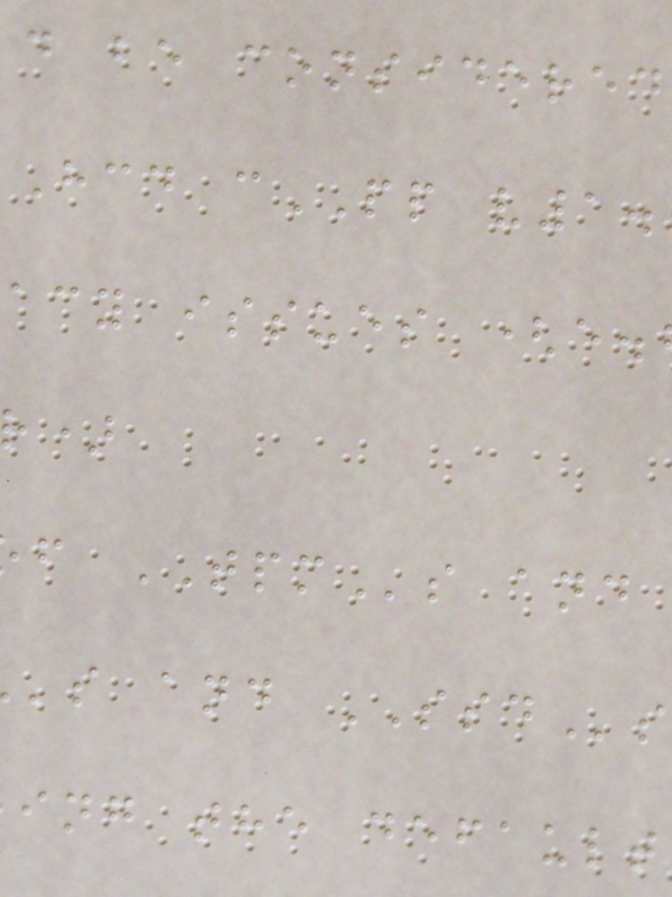d be considered
hcd cPP v1.
acy issues (e.
f TPMs and
s and SSDs
ing the default
